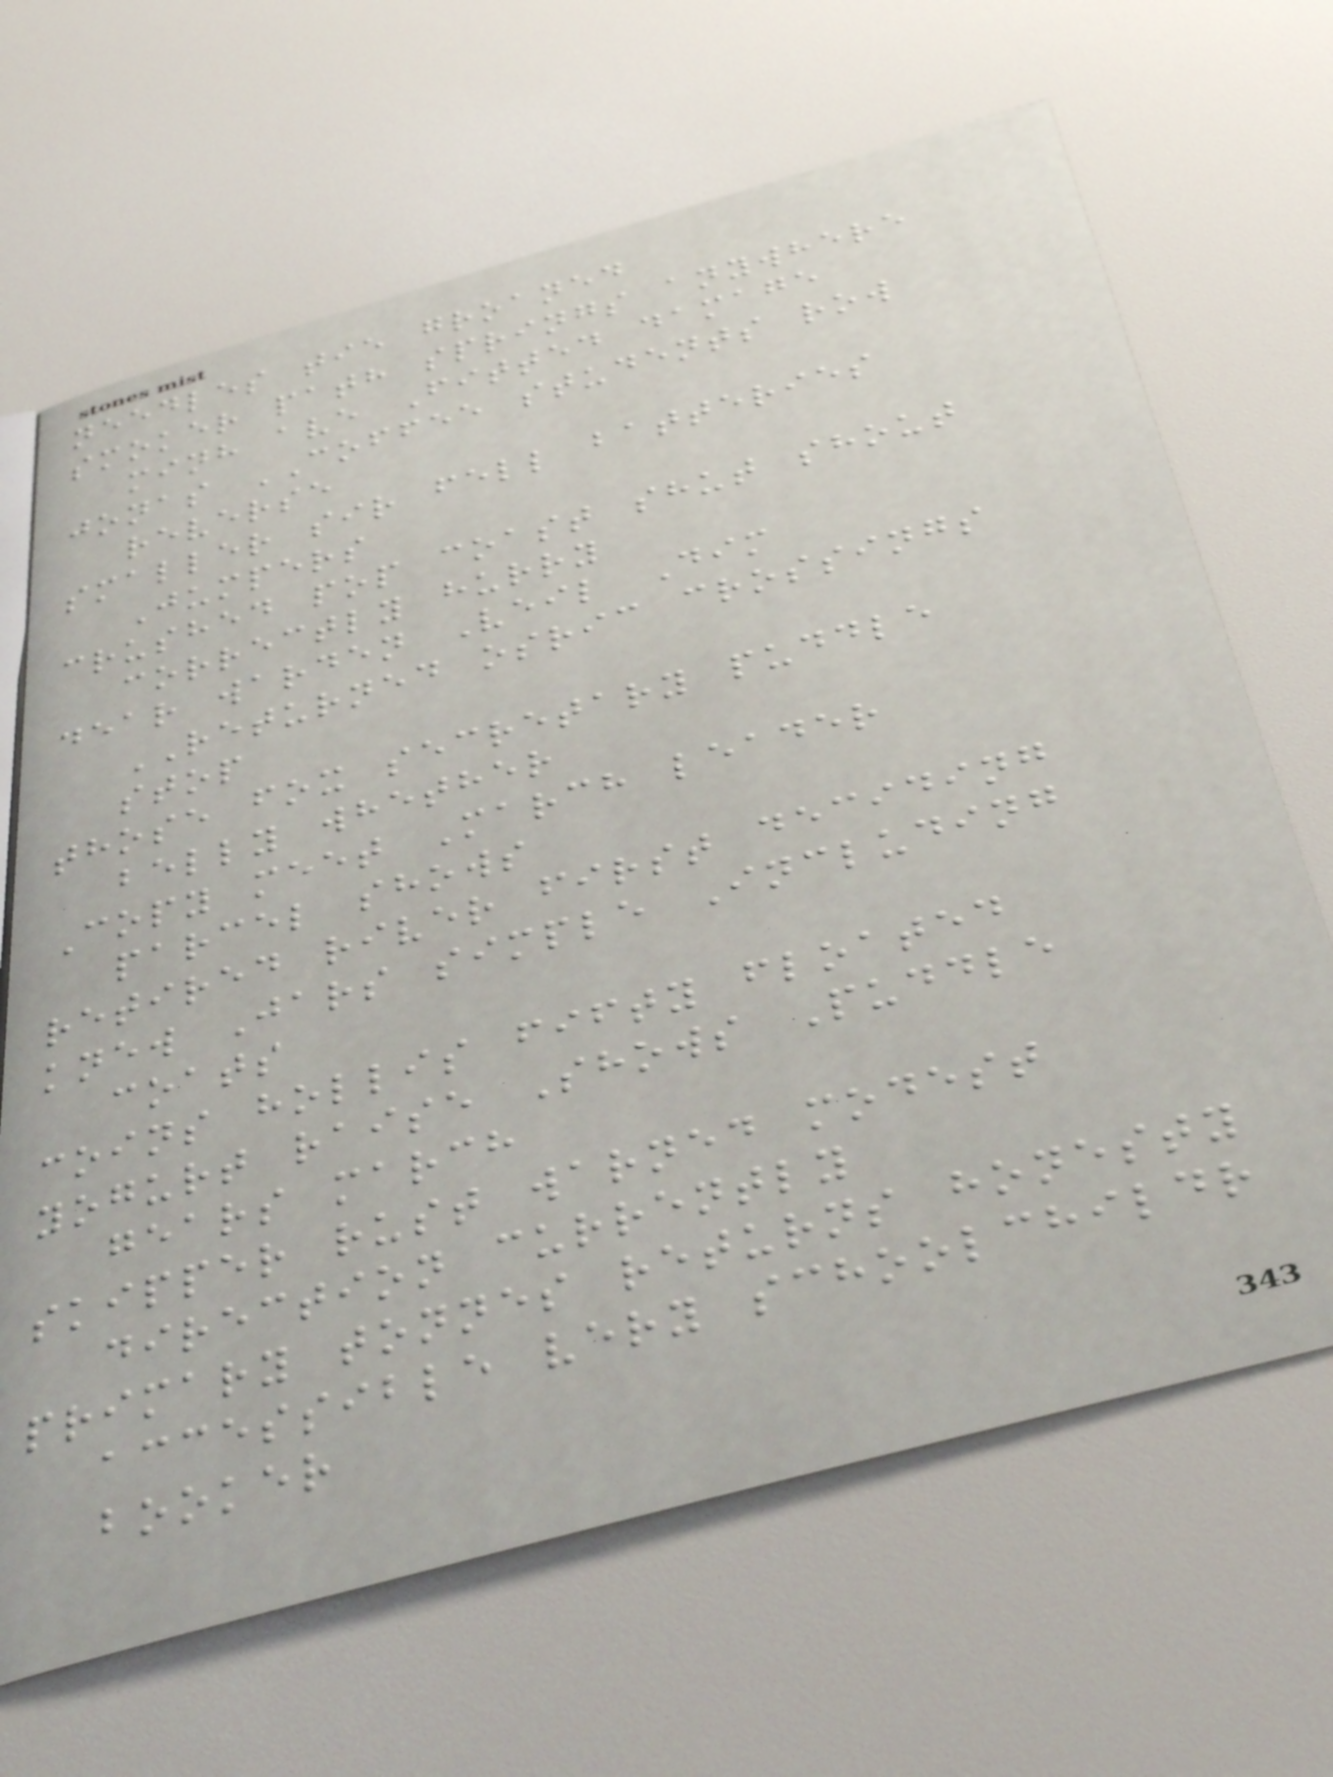needles tie groaned
smoker path springs anywhere
minh ave Fitted damage
jonas COFFEE students row
reverse
smaller sir fell batteries
Jumpers
crushed pop coast shut shout
correctly hurry
dear warden Veil Dim
RETURNED osric crossings
stop
those fox secretary puddle
belly whether
Copy meet March leader
parcel shows
retired river first deciding
knew Jars simple Including
coats
coins hollis fifty floated
yogurt raise Shows Puddle
gears march
skipper rust warned modest
direction currently
primary tonnes returns honesty
accessible very schoolchildr
booker
